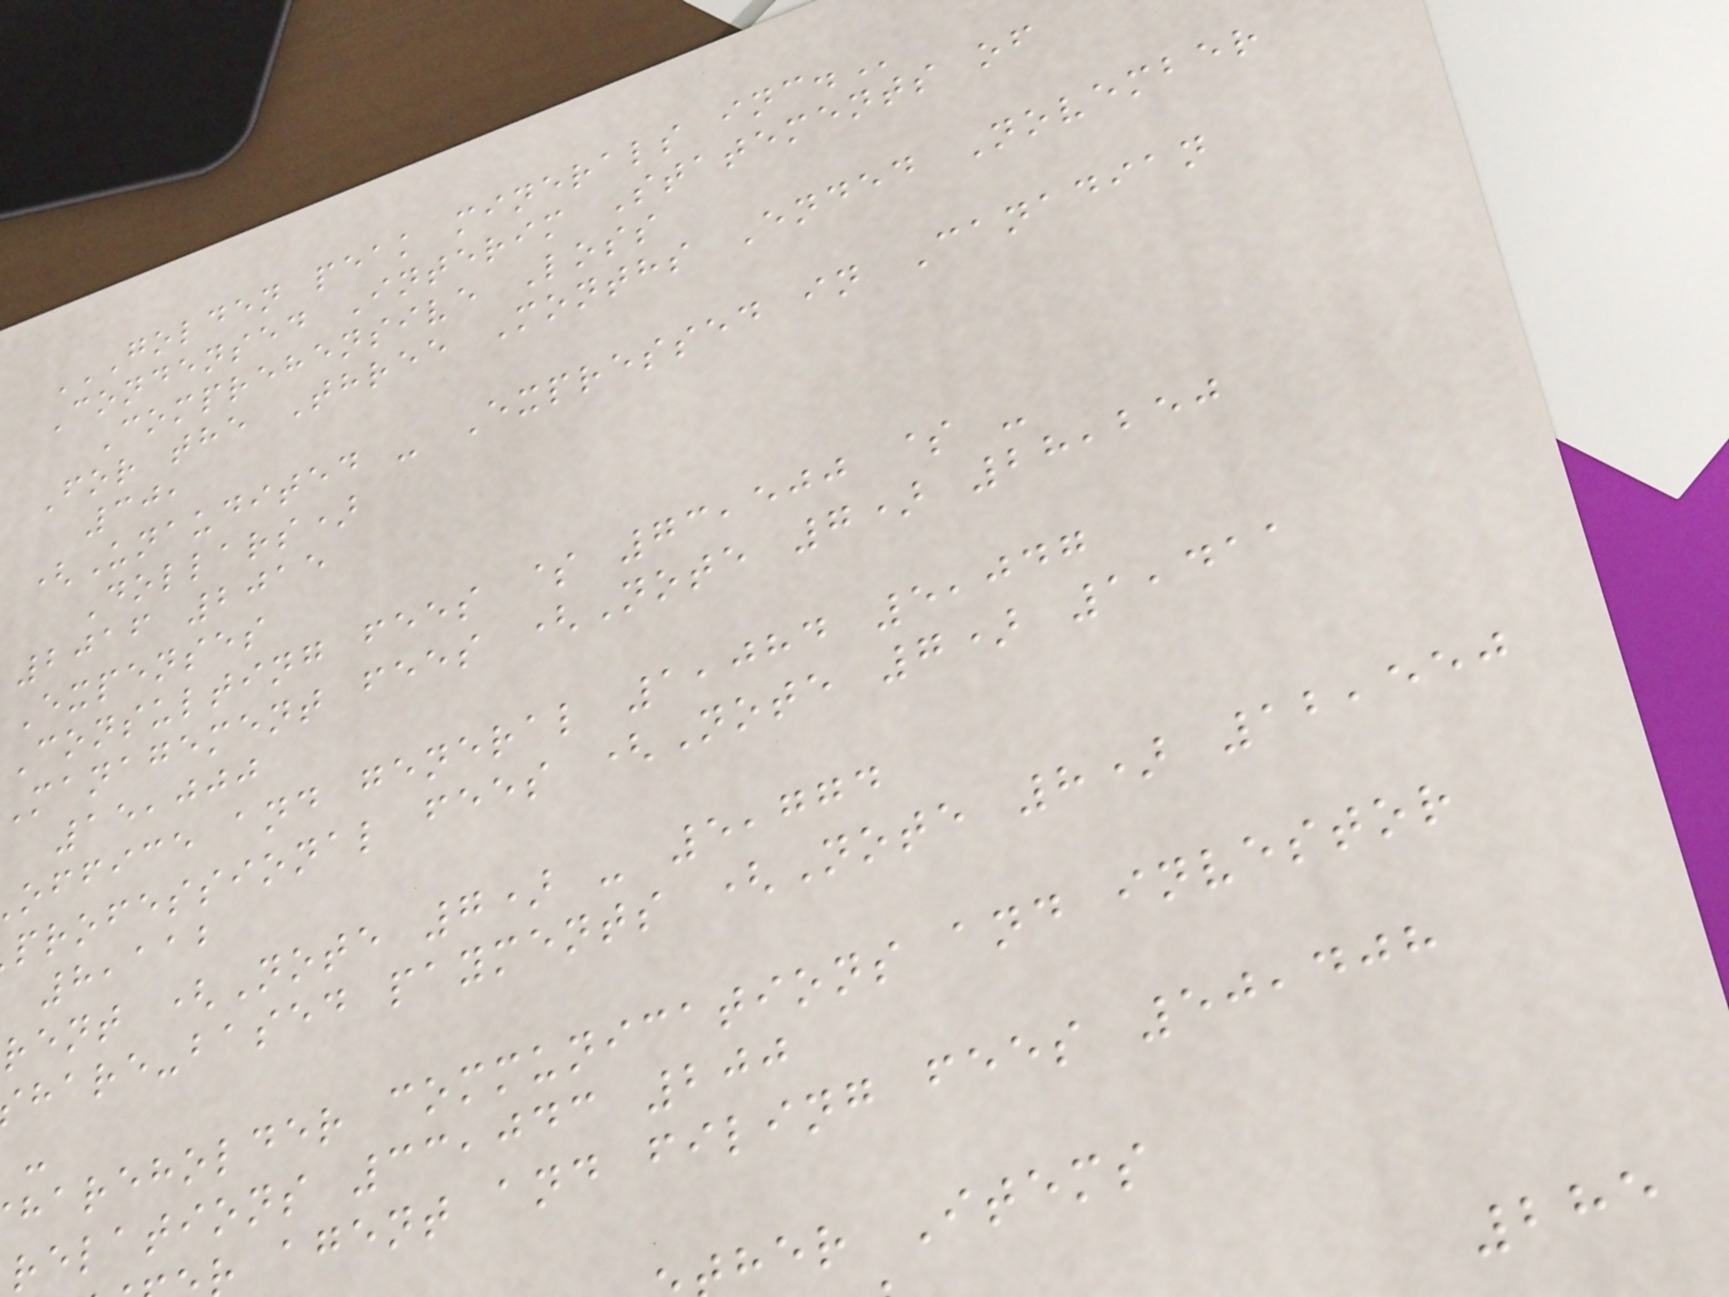GOLDEN PEAK MINERALS INC.
Condensed Interim Statements of
Comprehensive Loss
For the Three Months Ended November
30,
(Unaudited - Expressed in Canadian
Dollars)
2016 2015
Expenses
Consulting fees $ 73,500 $ -
Management fees (Note 7) 28,250
15,000
office and general 1,084 5,047
professional fees (Note 7) 1,411
8,112
rent (Note 7) - 5,774
hare-based payments (Note 8) 12,550
-
hareholder communications and investor
relations 33,043 200
agent and filing fees 50,408
her Items
285
